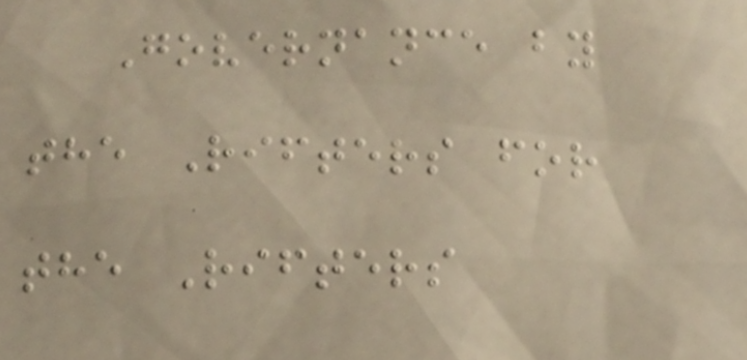Governance by
the Rifters for
the Rifters
